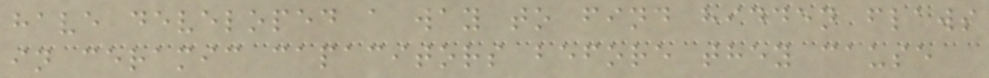have developed a way to find hidden flaws
in ceramic capacitors before they cause
